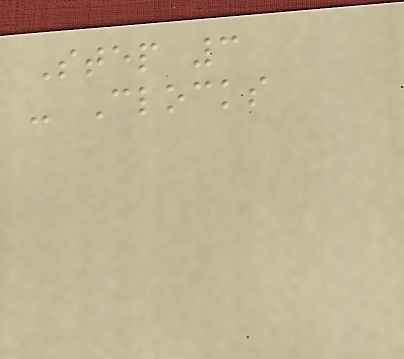Step 3
- Clocks
